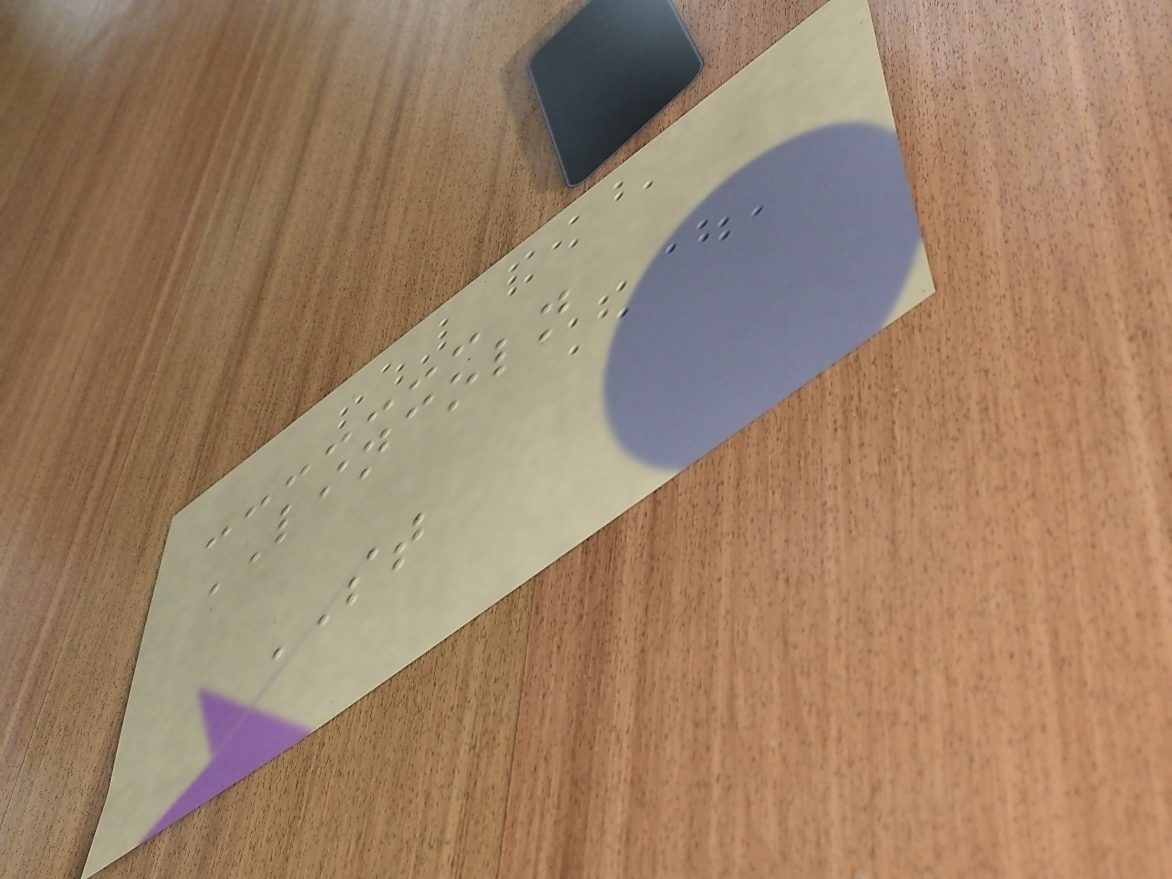LINCOLN
ST
